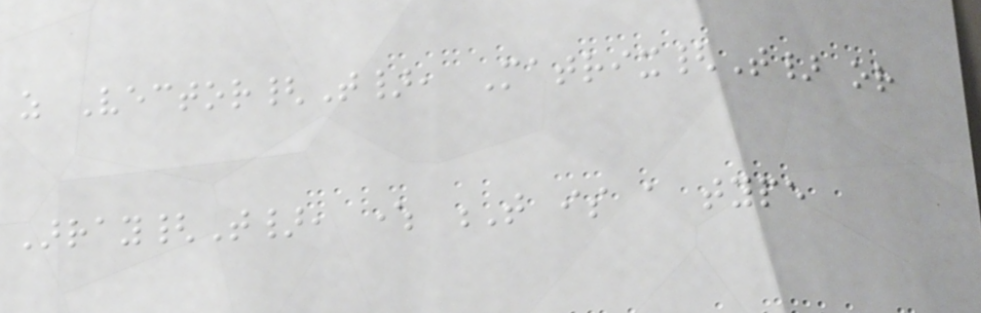as Vector{T}, Matrix{T} or
Array{T}, where T is a type
